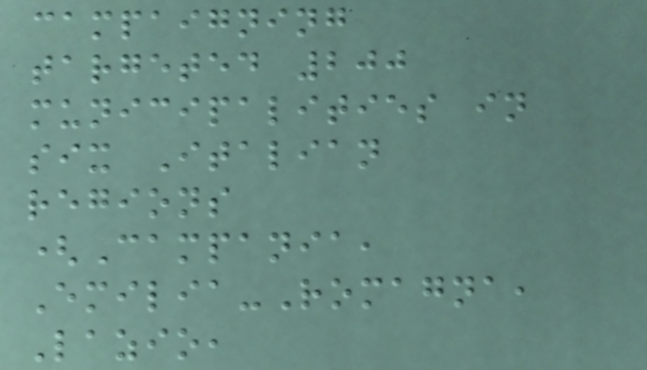campaigning
targeted 200
municipalities in
six Italian
regions
(Campania,
Emilia-Romagna,
Lazio,
